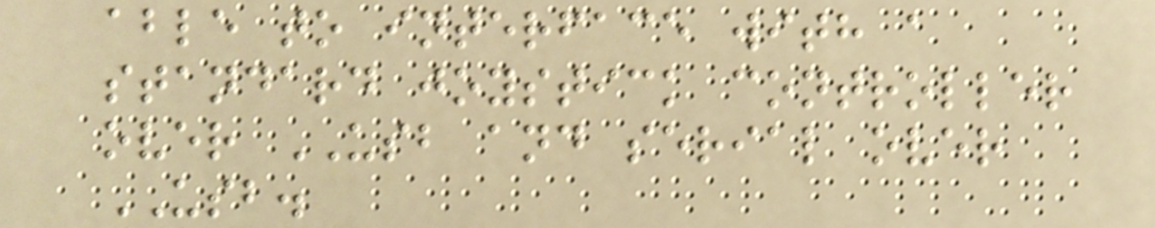able to interface with a
standard joystick controller
over USB and serial over
USB.
